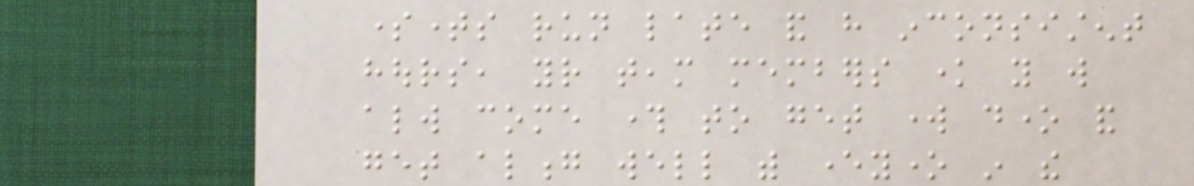sometimes run late and have inconsistent
hours, your team members know you will
always come through to get work done and
get along well with everyone in the
